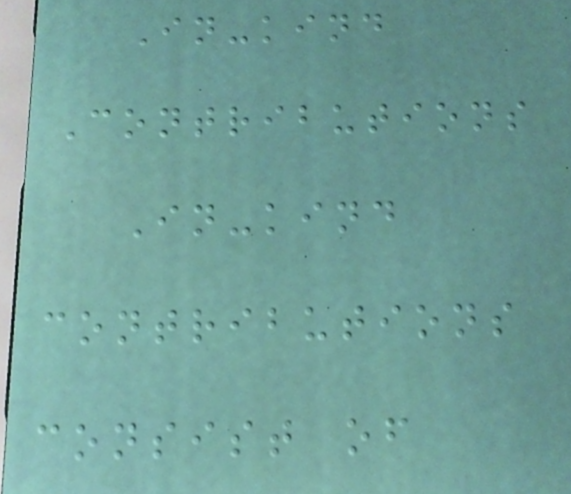In-kind
Contributions
In-kind
contributions
consist of
